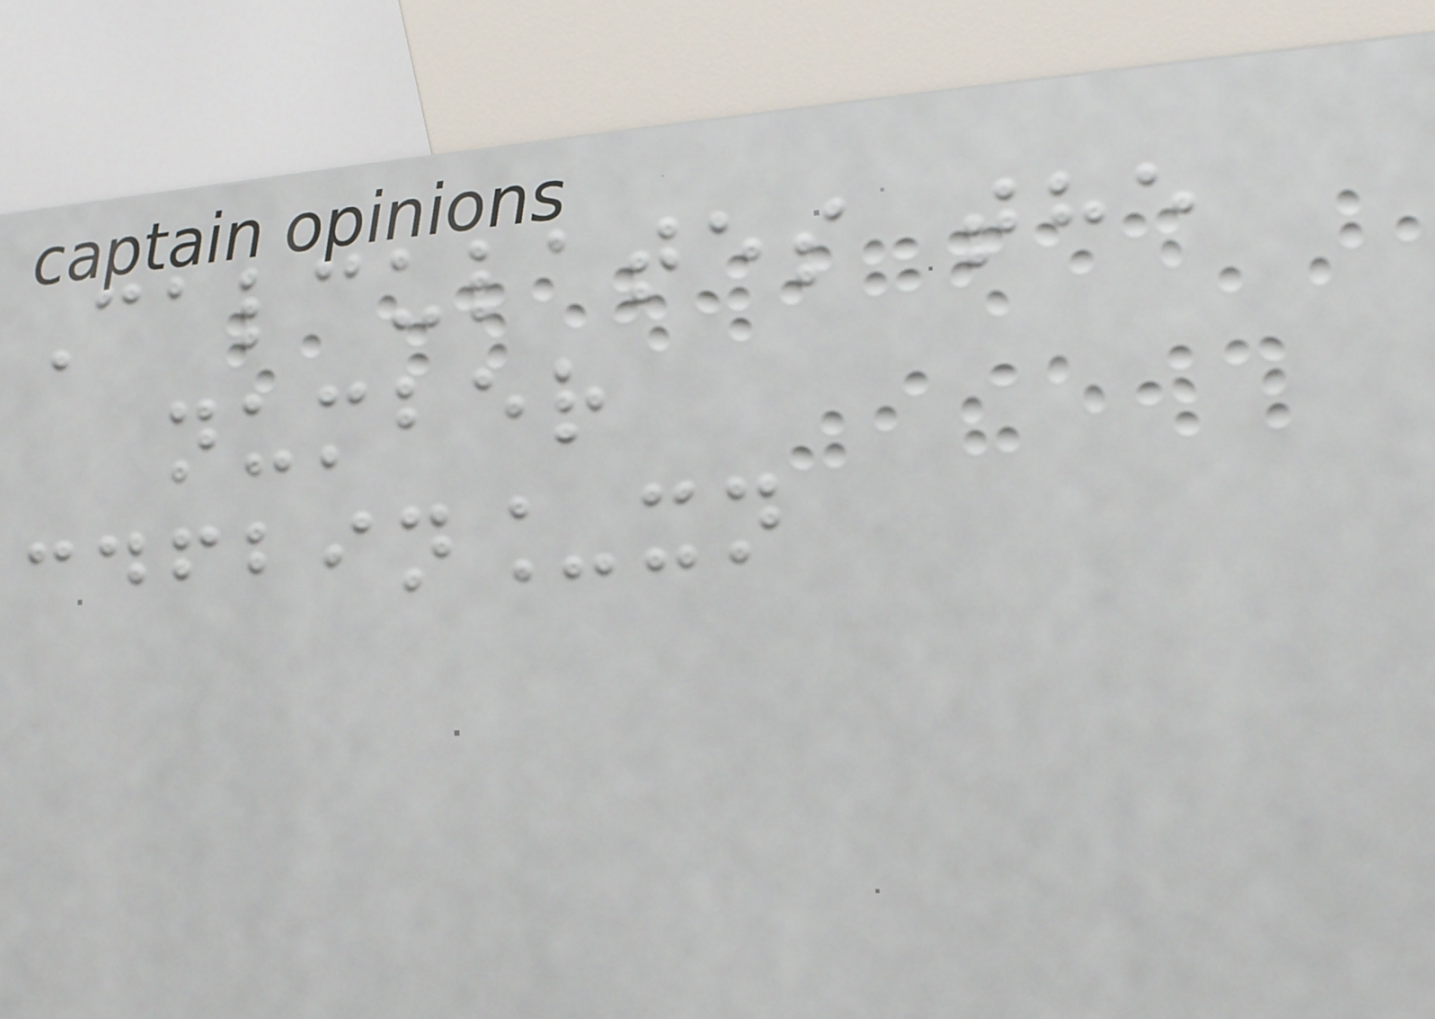Calculates the
number
cdfbin_xn
